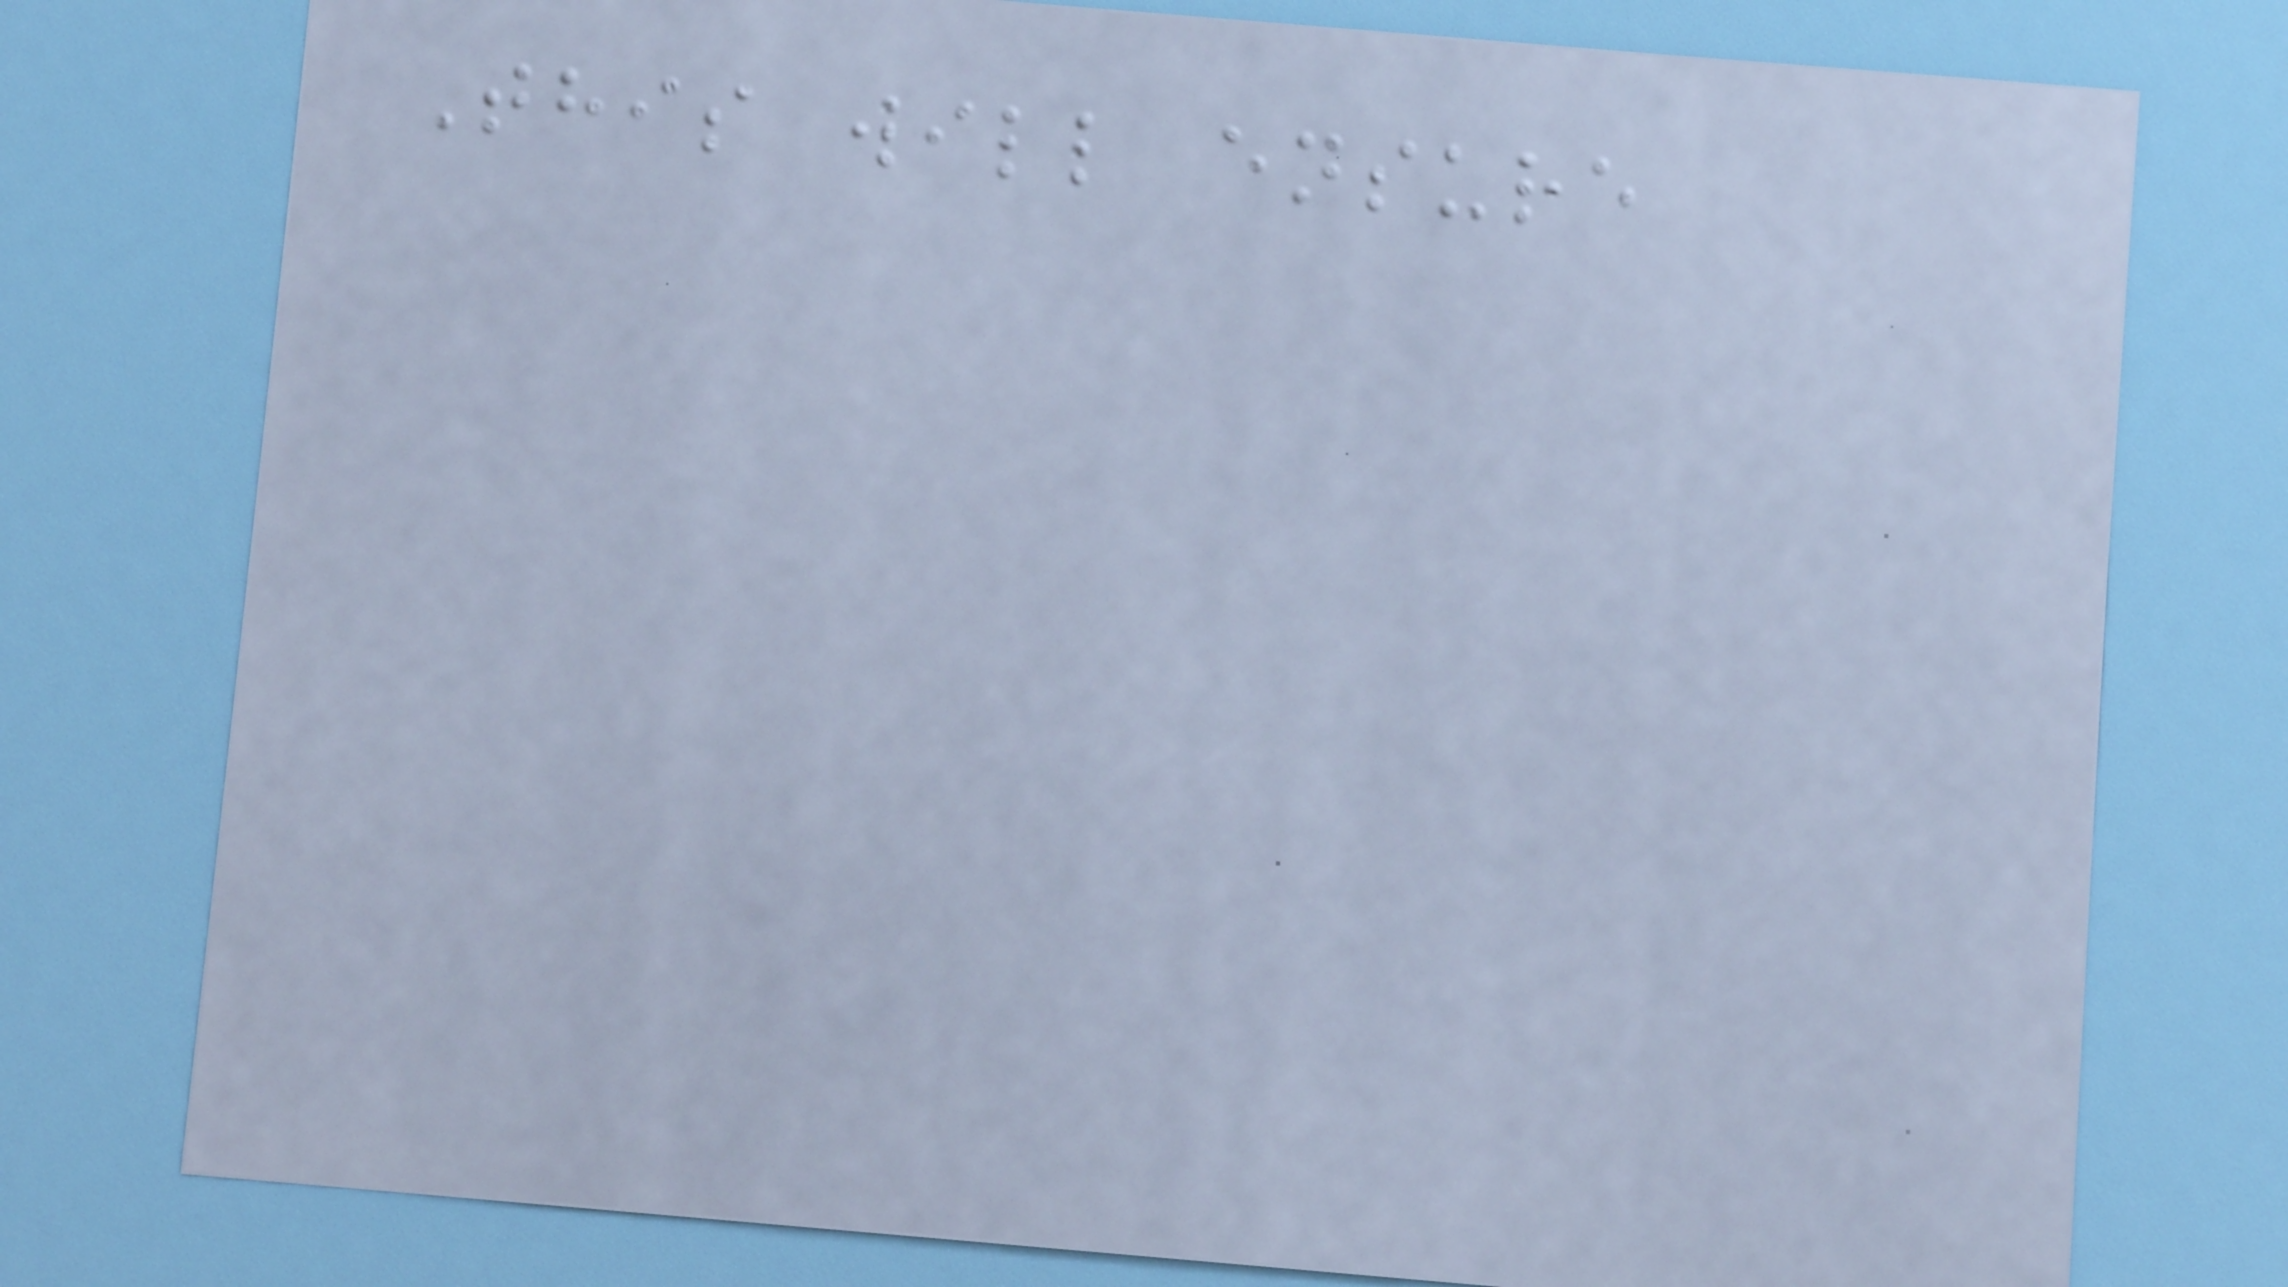This will ensure
